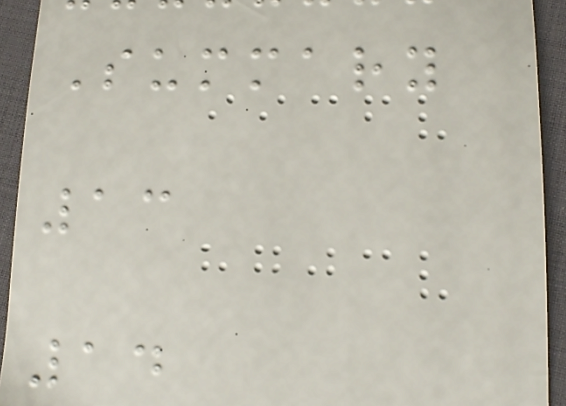Summary
13
14
